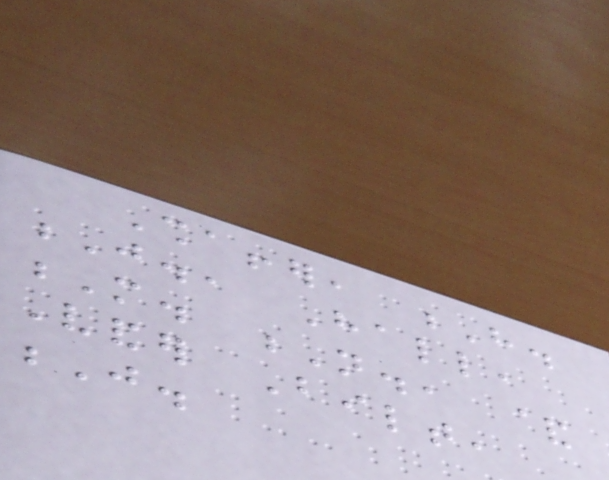Shaffer, H.
J., Hall,
M. N., &
Vander Bilt,
J.
